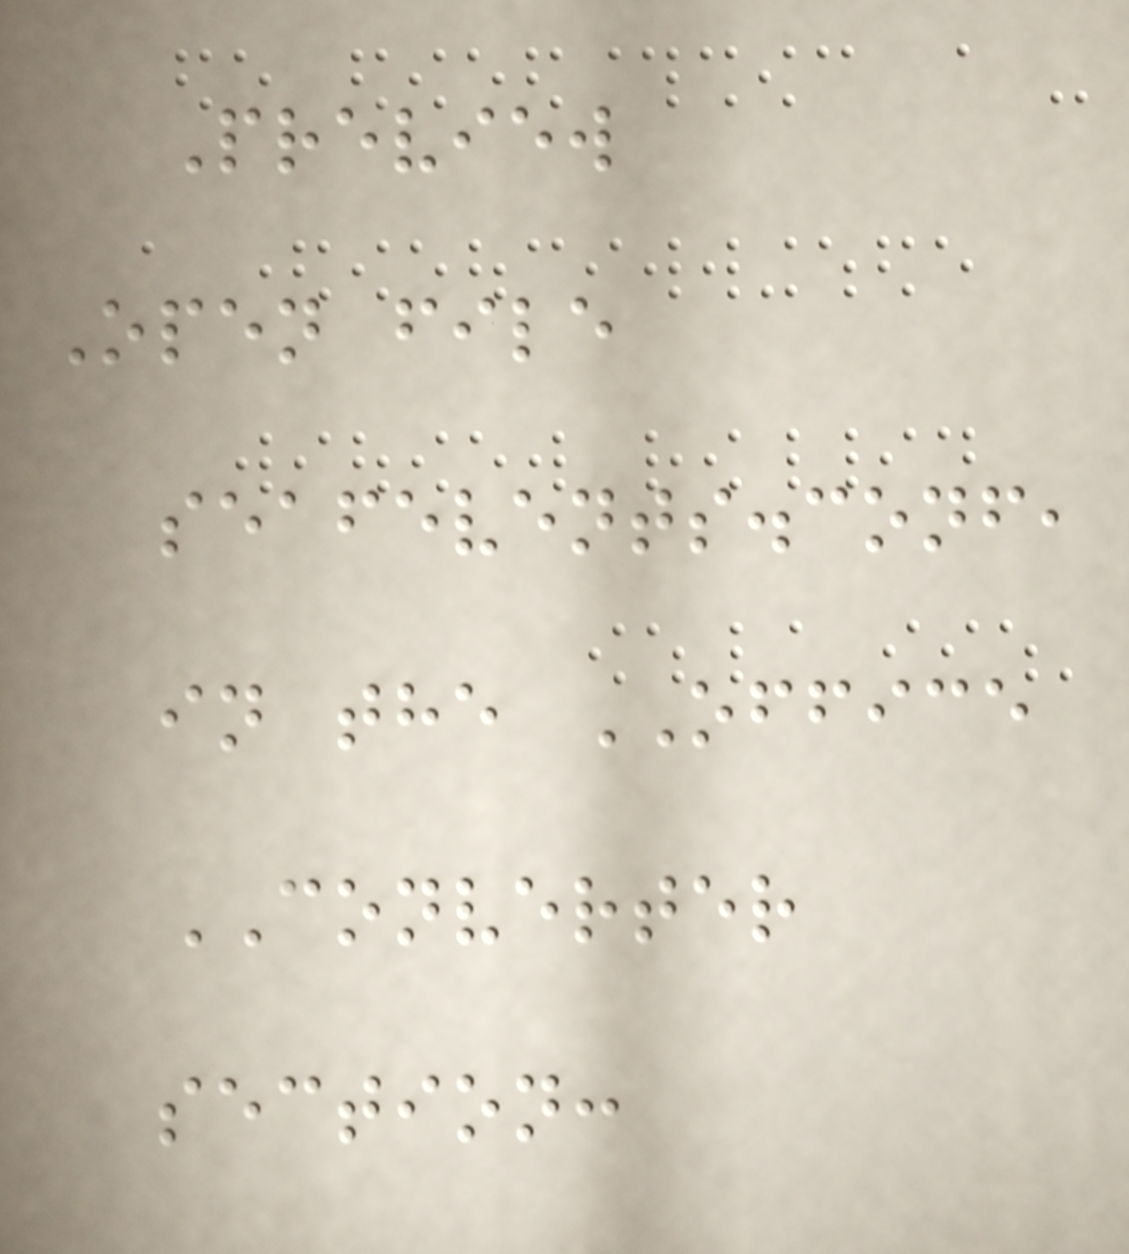Preview
Open file
seafevents.conf,
in the OFFICE
CONVERTER
section:
